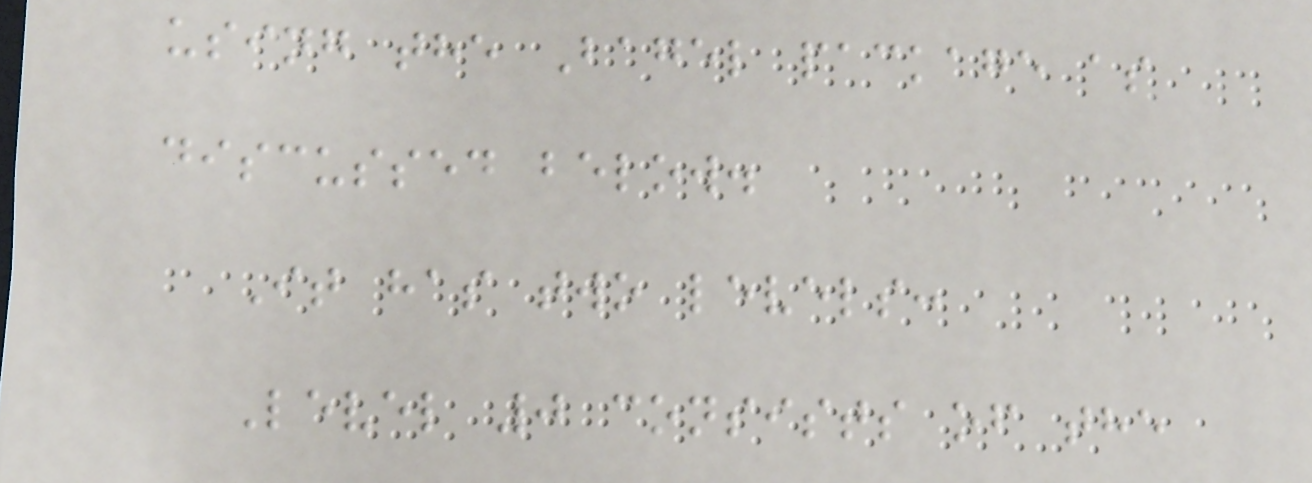using the Bagel package as
discussed below.
It has two levels:
Level 0 consists of the
